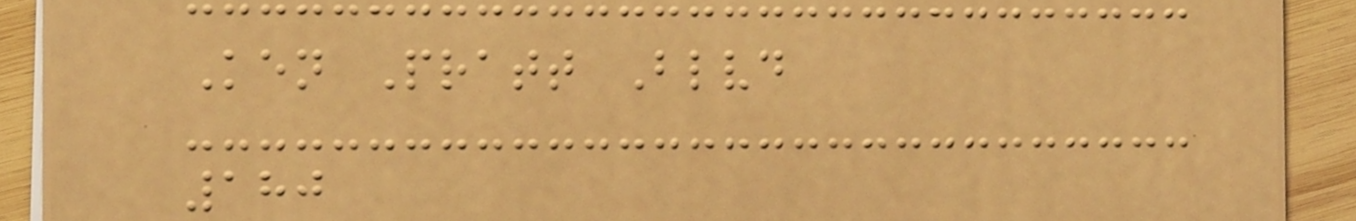Ken Pratt Blvd
180
